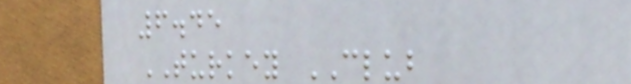6.45
TURKEY CLUB
